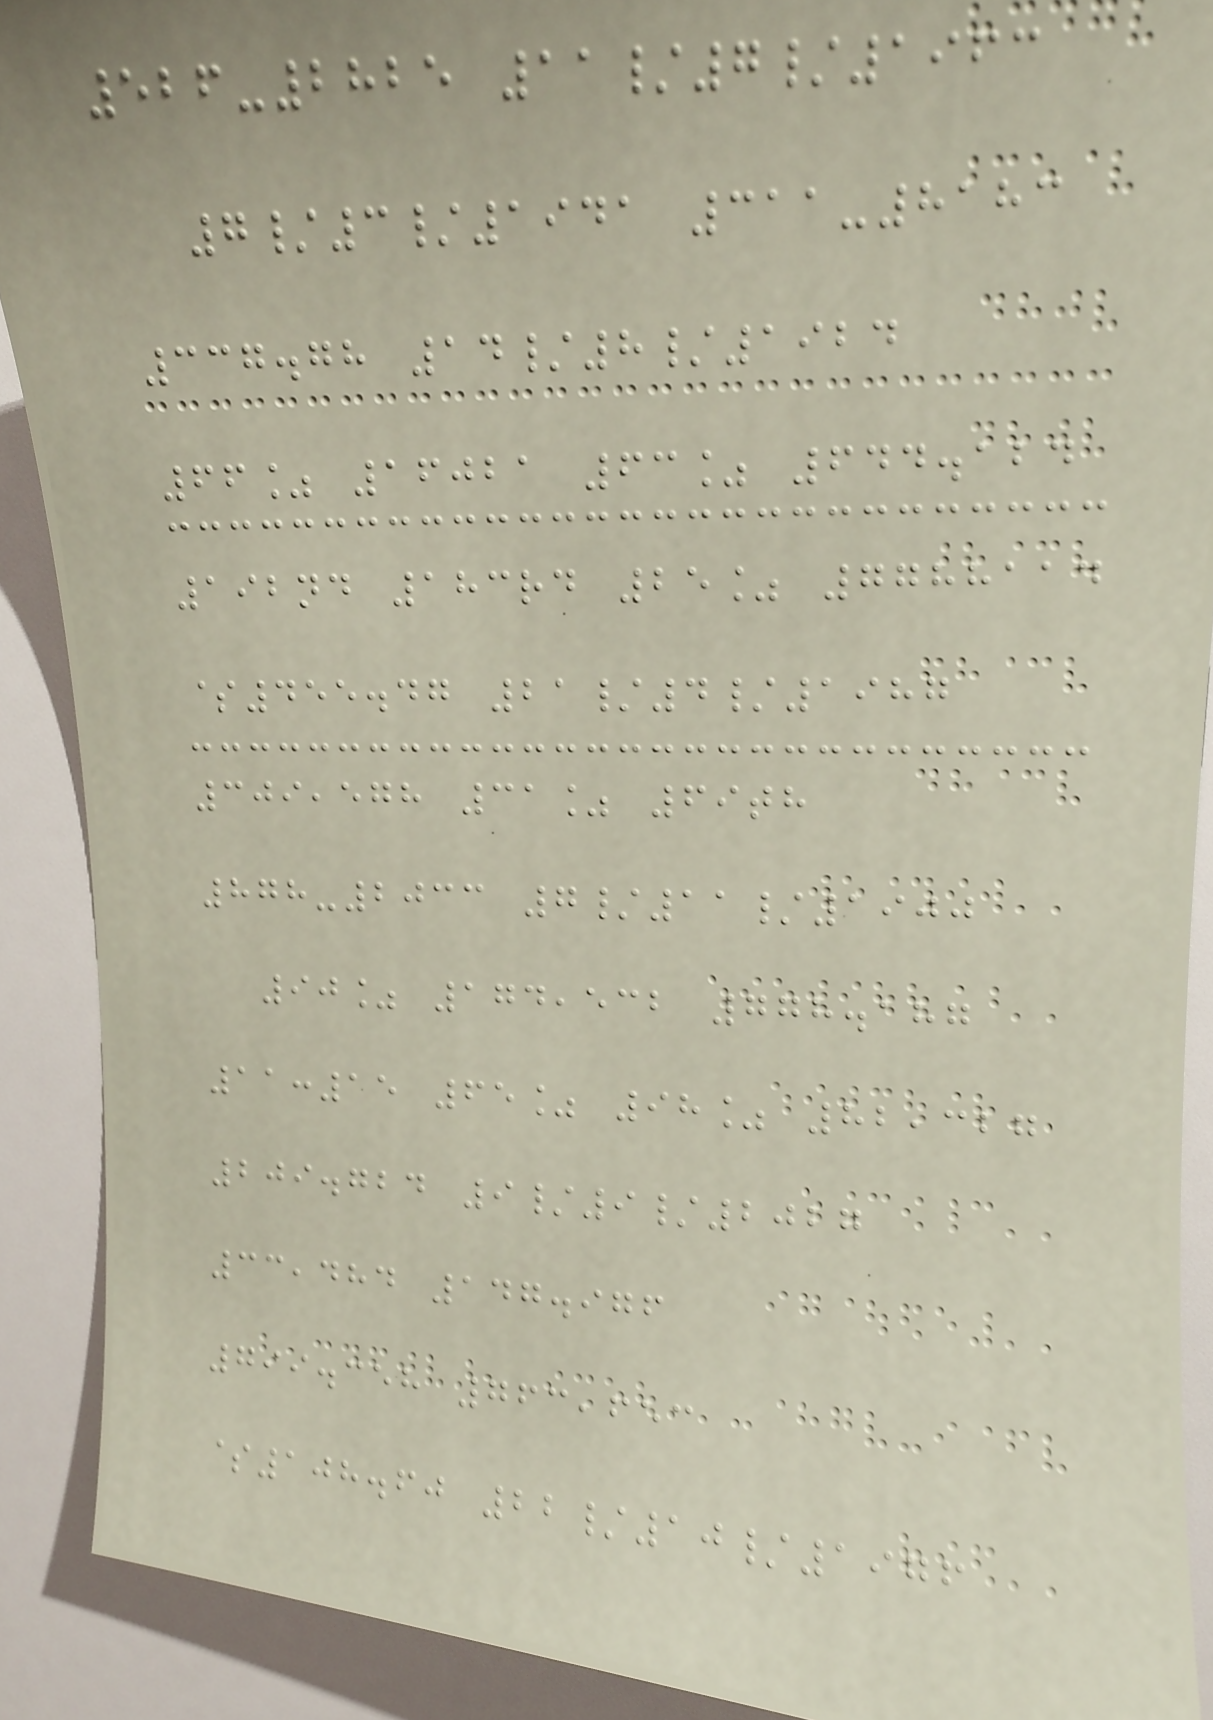526-2825 11/7/1963
7/3/1941 311-8183
337.78 14/8/1924
66% 16021 63% 644.124
192nd 183rd 25% 7788114
$455.47 21/4/1987
309,578 31% 69th
878-2033 7/11/1900
90% 174,532 778.187
11:15 65% 98% 82,327
209.724 9/9/2027
33,484 147.976
799.358 763,653
$108.60 22/10/1976
